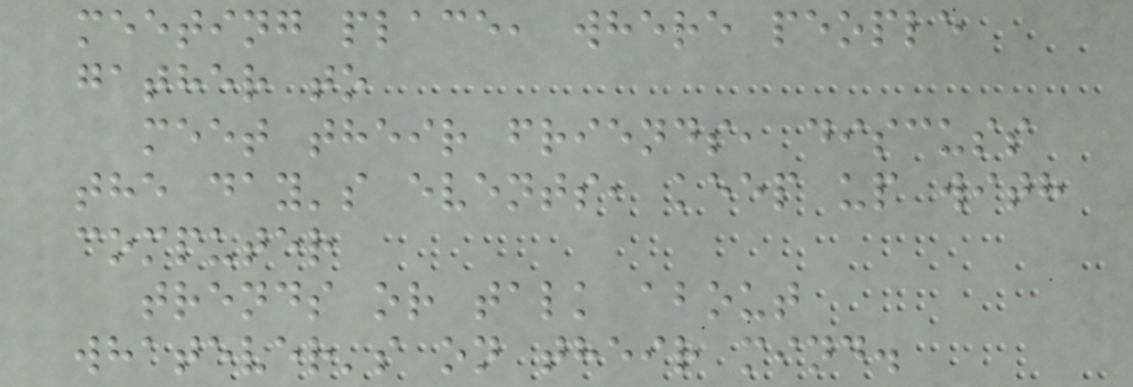meeting place, where people
gather to
meet their friends, discuss
the day's events, keep up with
computer
trends or talk about
whatever's on their mind.
